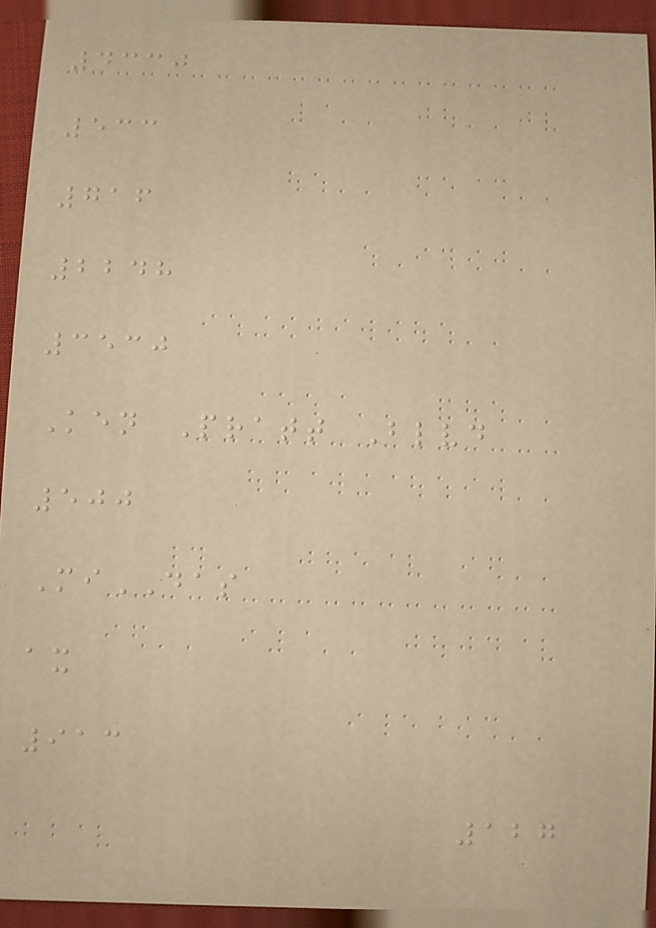4330
533
716
2248
3530
Ken Pratt Blvd
500
MiDAS
ax
913
127
